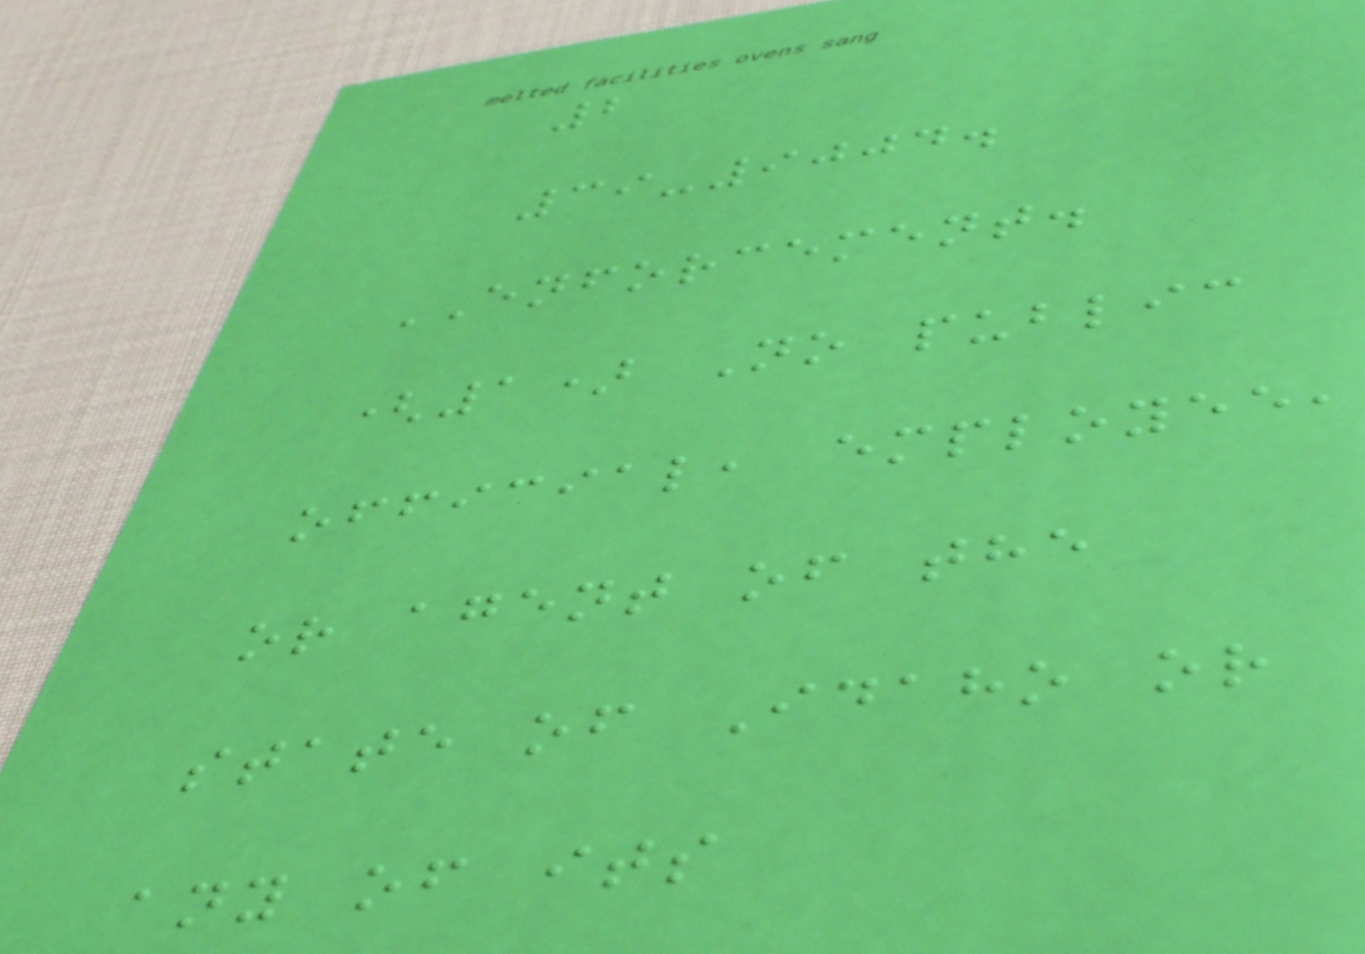2
39-9004.
ENFORCEMENT.
(1) No public
official, employee,
or agent of the
state of Idaho or
any of its
